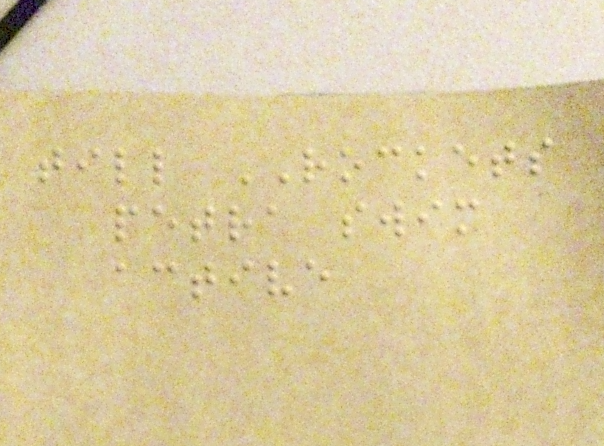till ROCKETS
petra swim
active
